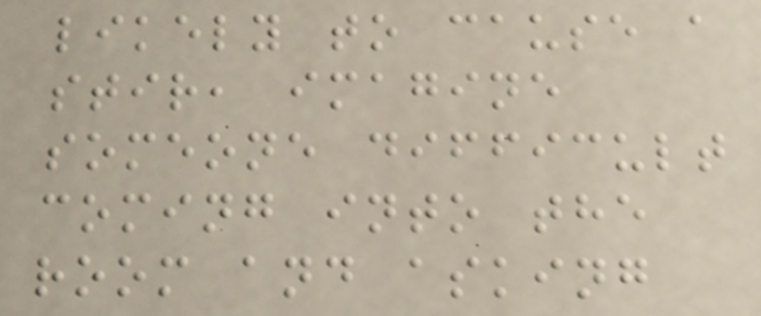likely to cause a
stir, imagine
someone difficult
coming into the
room and asking
